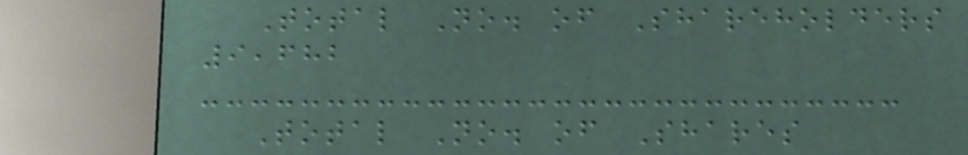Total No. of Shareholders
9,682
Total No. of Shares
